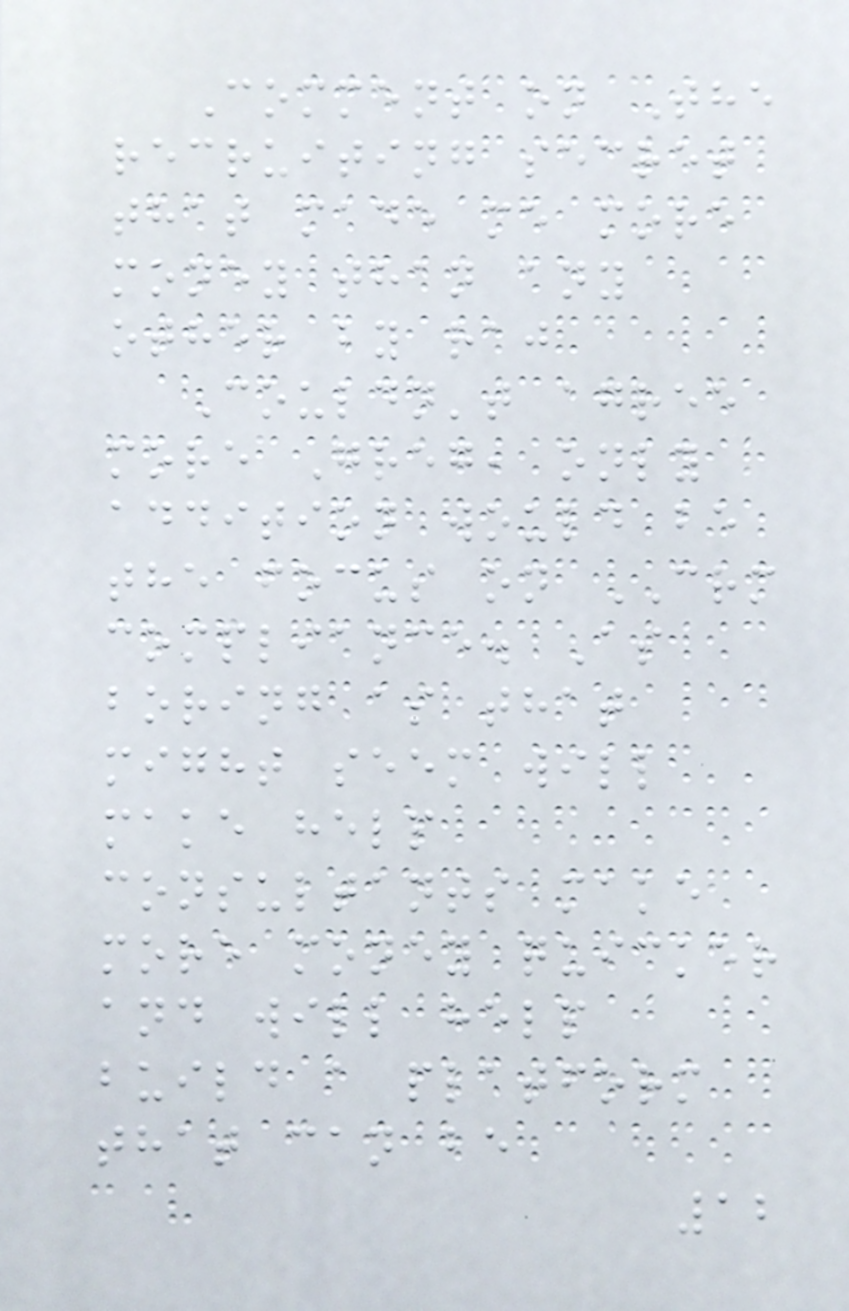Comment on The
recruiting secret
that made me more
money than any
other by raj
Couldn't agree
more Greg, only
addition would be
the focus on CRM
compliance. As
boring as that
might seem will
make help
consultants make
more money quicker
and will help
build a platform
that can be
12
